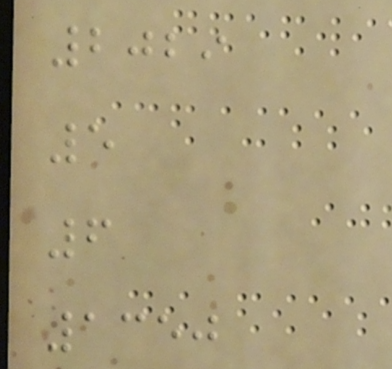2029
5
6
1350
